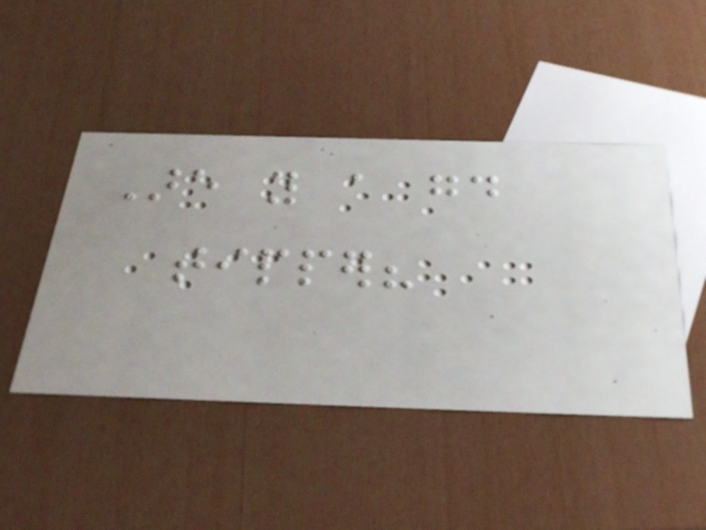Are you a good
tipper?
